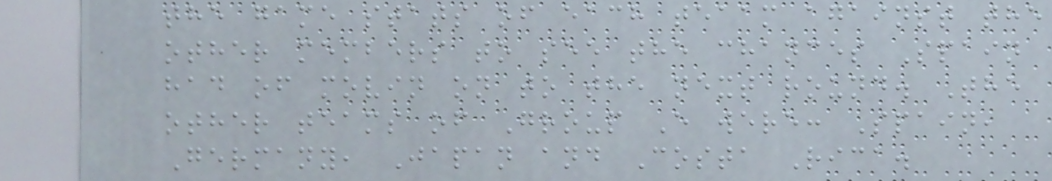the game stats of each teaam against the
other members to see the chances Spain
had of movin on to the next round. The
other teams of Group E were: Spain,
Germany, Japan and Costa Rica.
